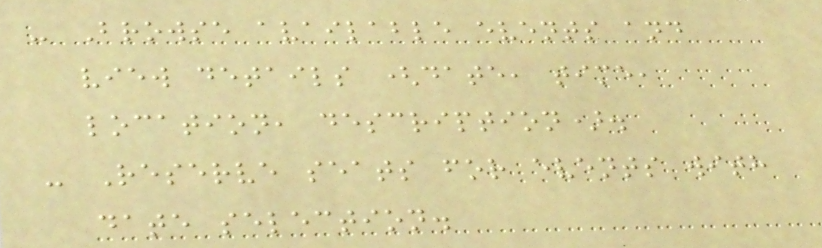- Browse available events and
view details (date, time,
location, description).
- Reserve seats for events with
date selection.
